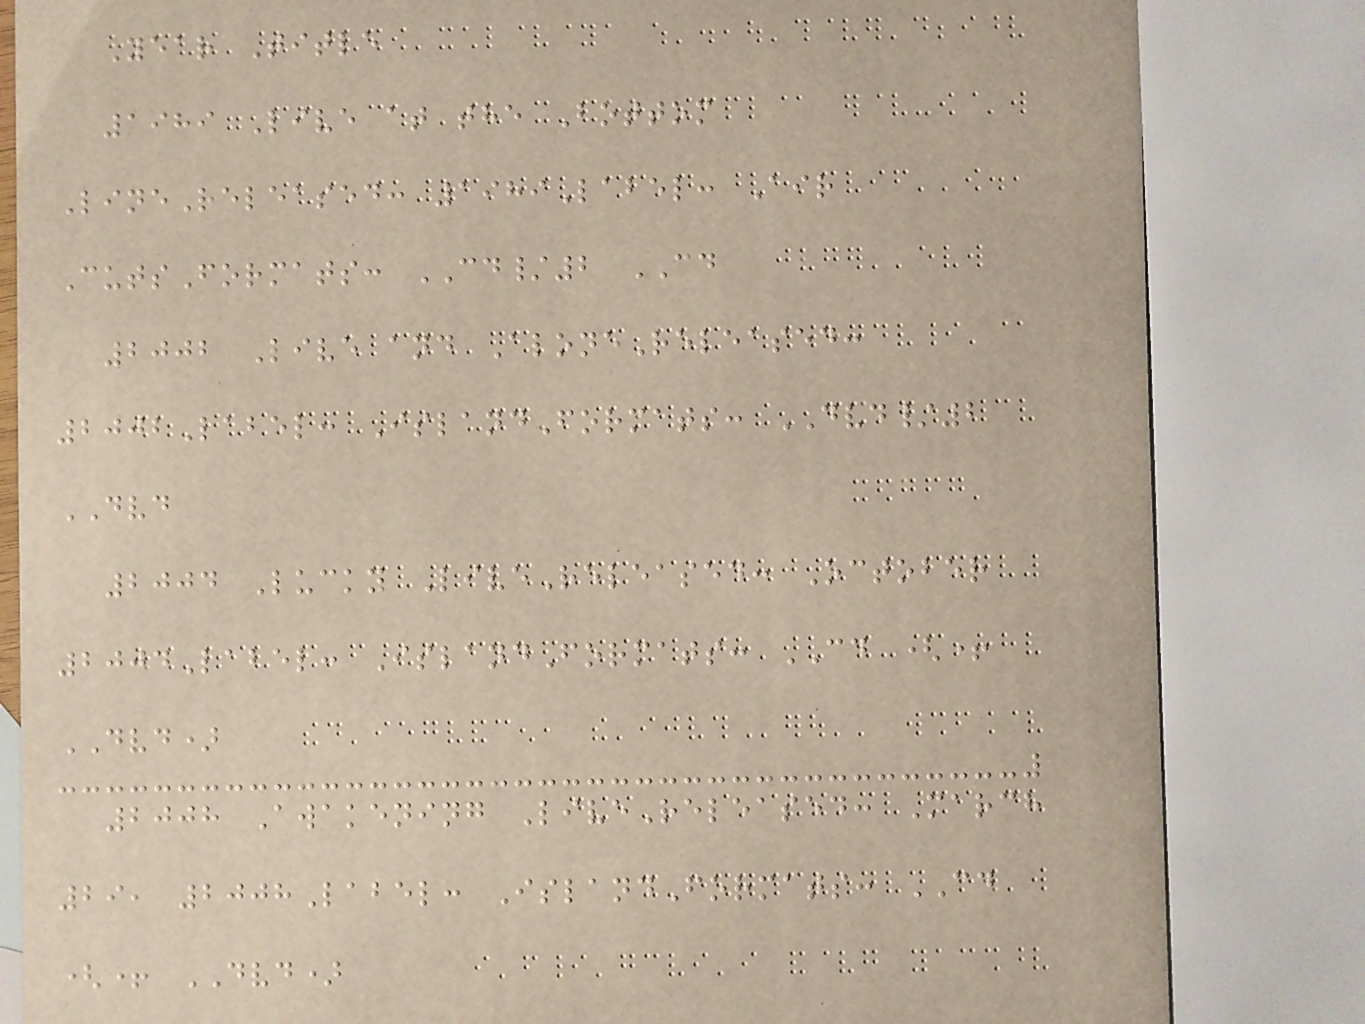Year Title
1989 Live at the Bottom
LineReleased: 1989Label: Air
CutsFormats: CD/2 CD
2002 Live and AloneReleased:
2002Label: IslandFormats: DVD/2
DVD
2004 Lucky LiveReleased: October
2004Label: IslandFormats: CD (+
DVD)
2008 Awakening LiveReleased: March
29, 2008Label: IslandFormats: CD
(+ DVD)
